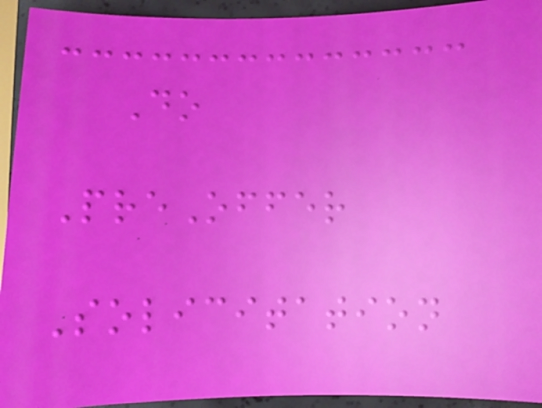Do
PreOffer
Solicitation
